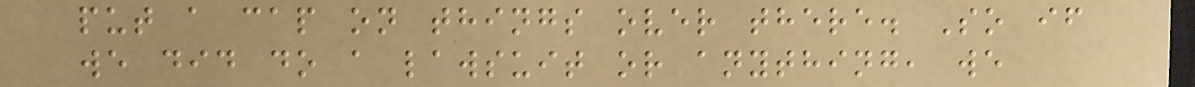put a cap on things over there. So if
we did do a lawsuit or anything, we
